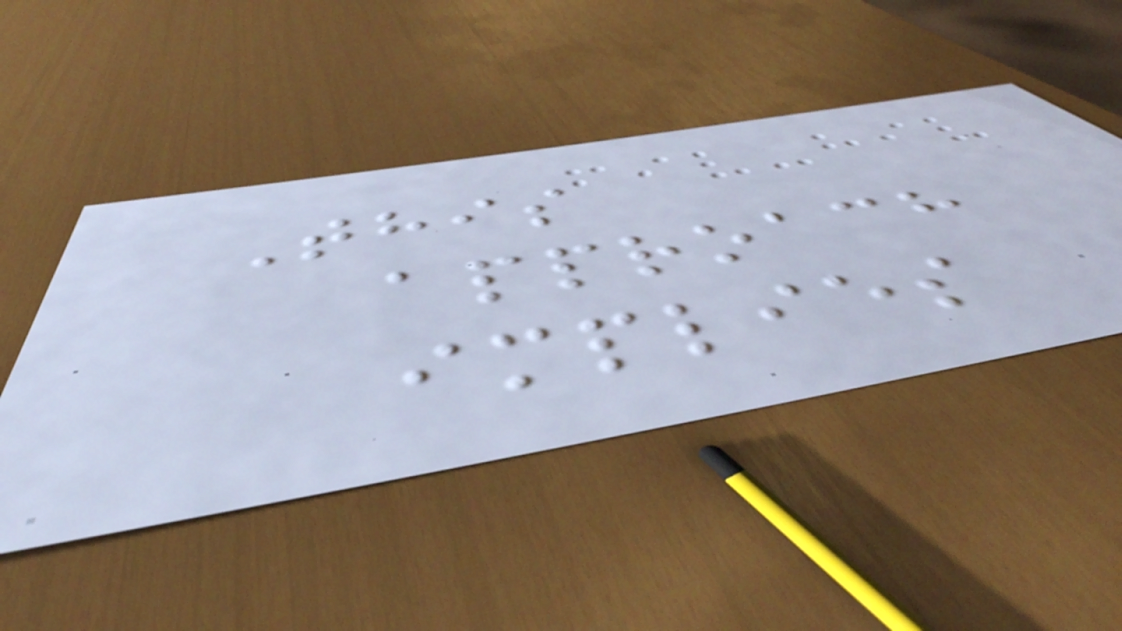This
approach
implies
